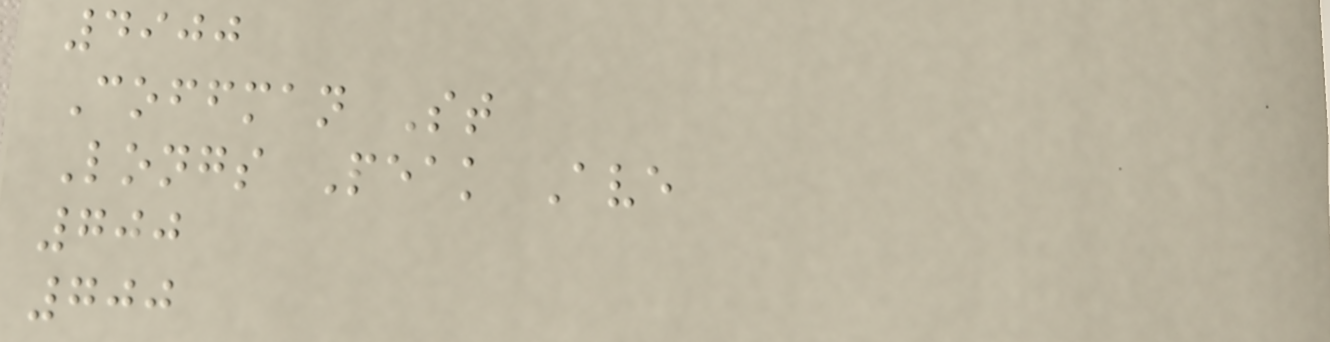4900
Coffman St
Longs Peak Ave
700
700
